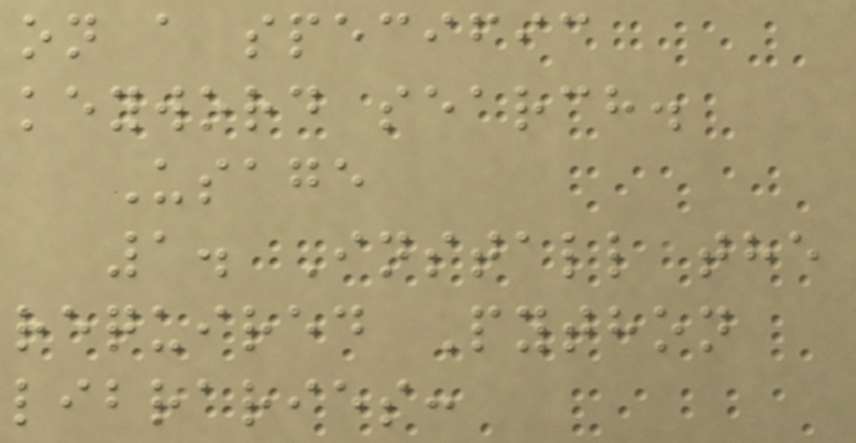on a specific
keyword search.
Usage
1. Install the
required Python
libraries:
